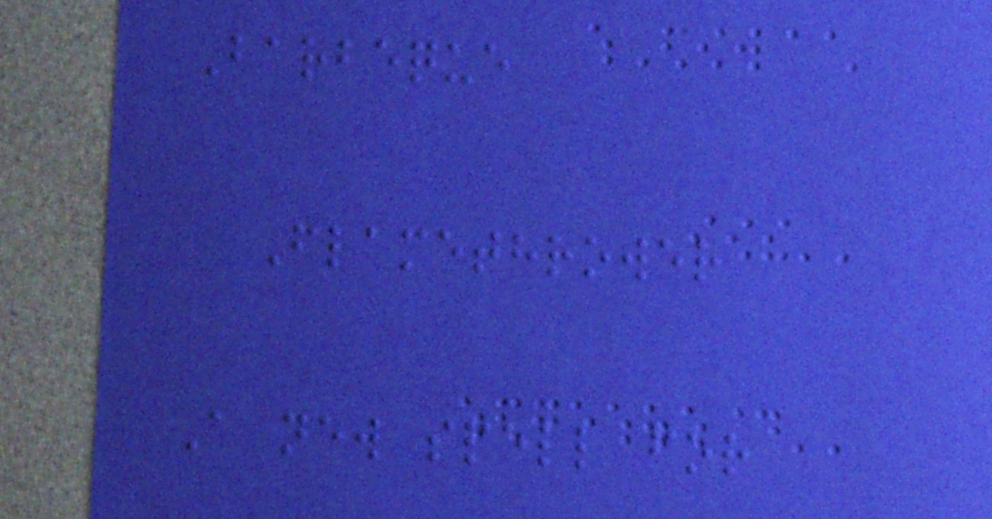Barbeque
Flamethrower
A new spell for
